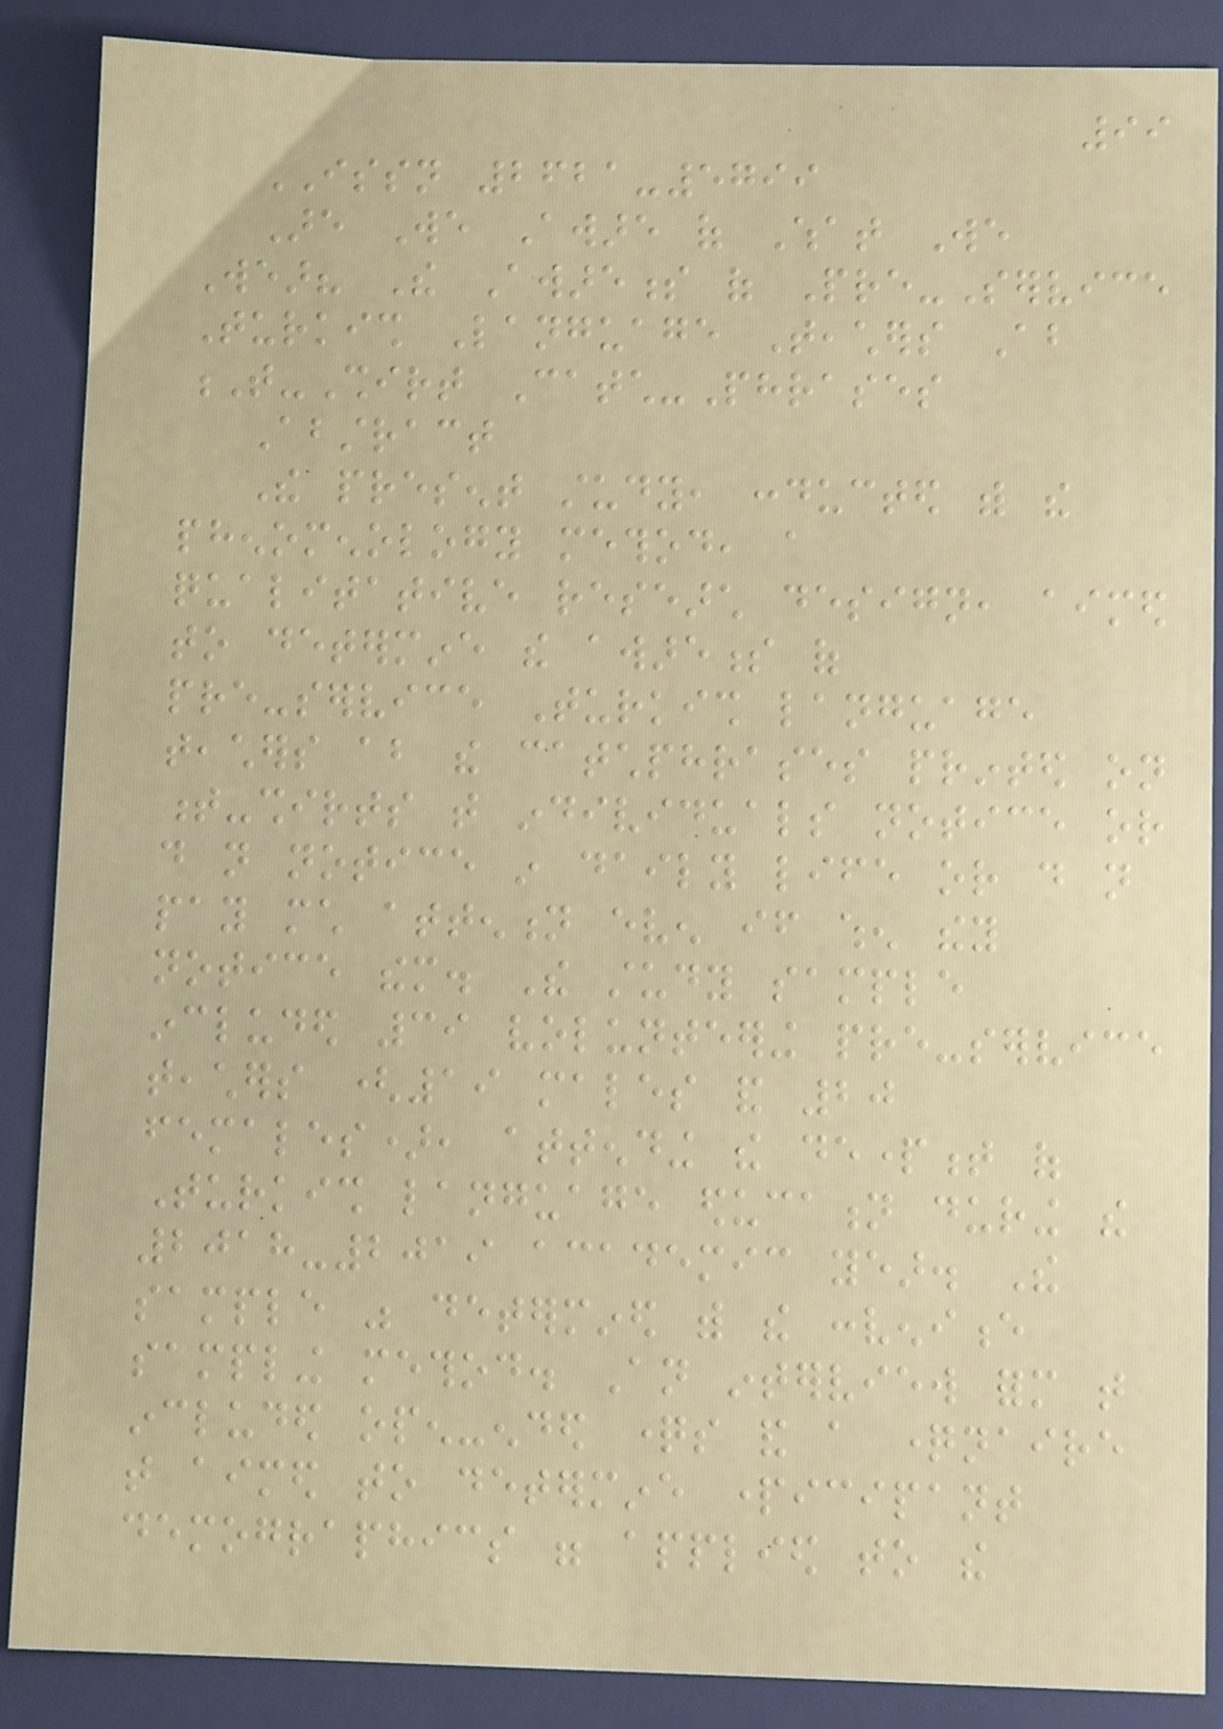99
ISSN 2621-5799
Are We Aware of What We
Wear? The Awareness of Pre-Service
Turkish Language Teachers About
T-Shirt Catch-Phrases
Abstract
The present study, conducted with the
phenomenology method, a
qualitative research design, aimed
to determine the awareness of
pre-service Turkish language
teachers about the catchphrases printed on
t-shirts that individuals notice or
do not notice in daily life or do not
pay much attention even if when they
notice them. The study sample
included 39 volunteering pre-service
teachers (19 males and 20
females), attending the department of
Turkish language education during the
2018-2019 academic year. The
sample was determined with the convenience
sampling method. An interview form that
included open-ended questions and a questionnaire
that aimed to determine participant
demographics were applied to the
